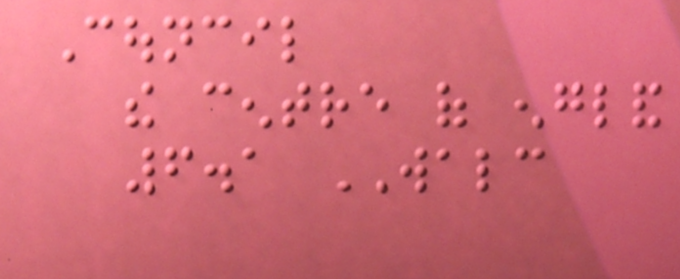Council
the centre of england
6.1 WALC
